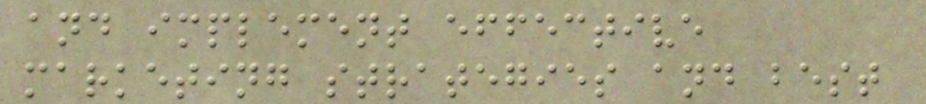and implement effective
marketing strategies and best
